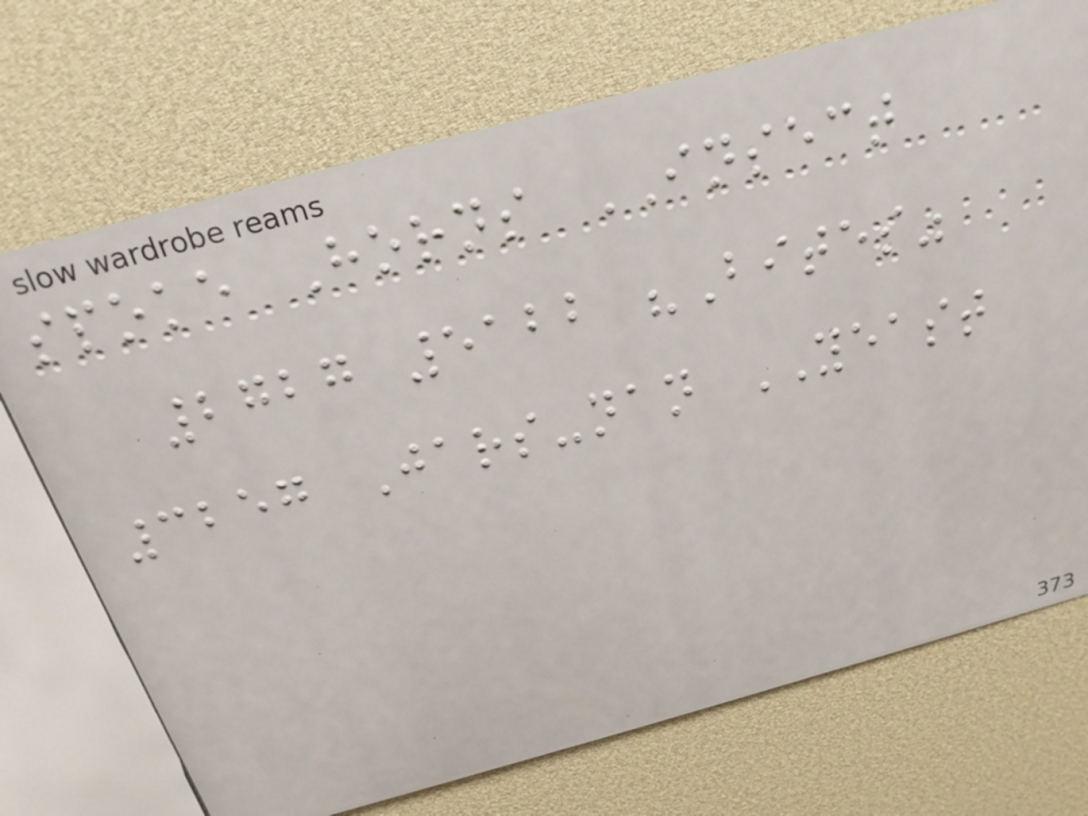spoke Horns INSECT
2727 5122 "Bites"
3257 Jars-nan YEAST
